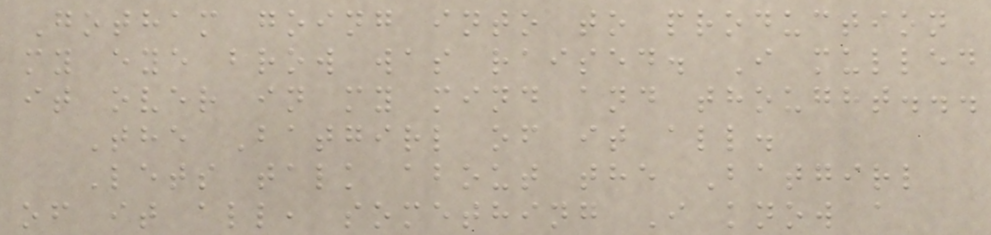Gotham going into to production
my eye brow was raised. I mulled
it over in my mind and thought...
The Batgirl of it all.
Lets talk about the Batgirl
of it all, something I know a
